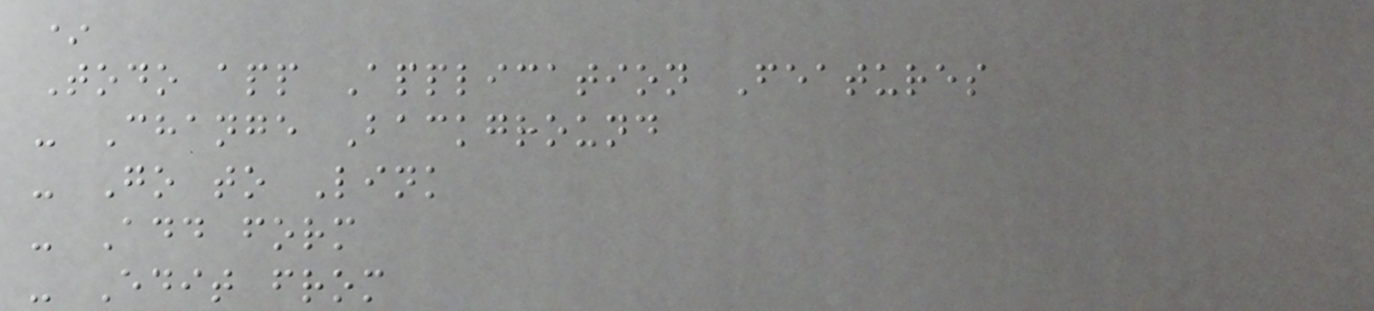*
Todo app Application Features
- Change Background
- Go to Link
- Add form
- Edit from
